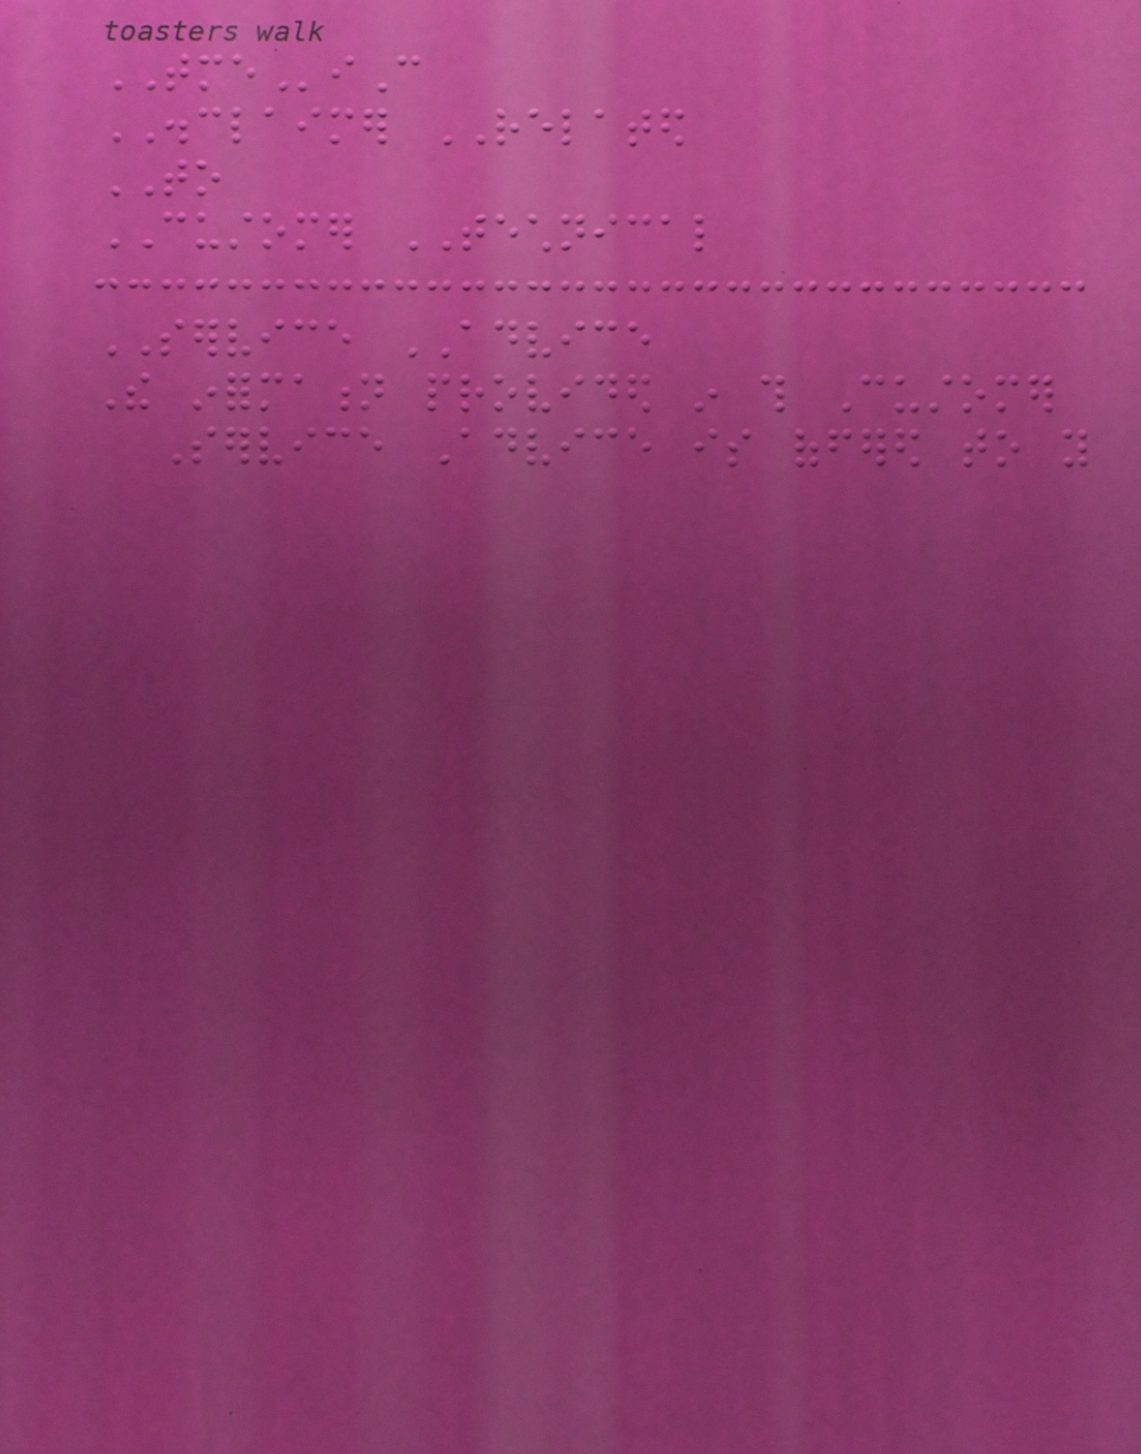TMEiC
DISCLAIMER RELATED
TO
CUSTOMER TECHNICAL
SERVICE ADVICE
The information provided in this Customer
Service Advice is offered to you
